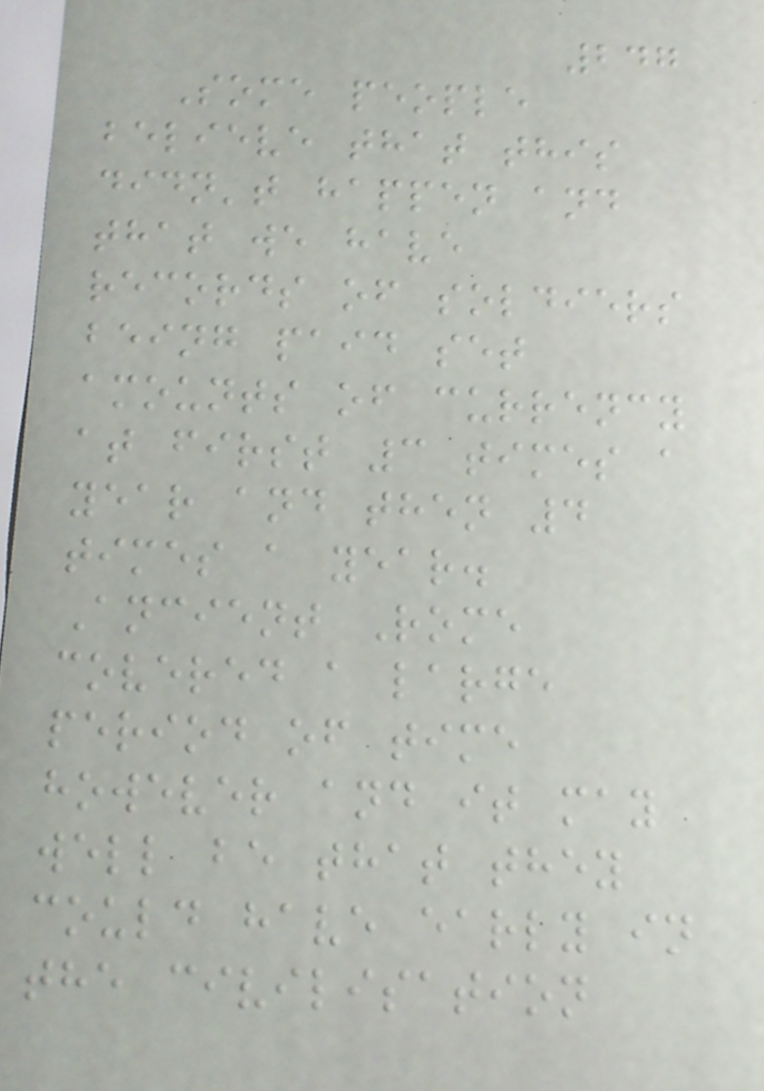247
Some people
believe that this
didn't happen and
that we have
records of soldiers
being paid set
amounts of currency
at first 3 times a
year and then 4
times a year.
Ancient Rome
covered a large
period of time
however and it may
well be that they
could have early in
the civilisation
